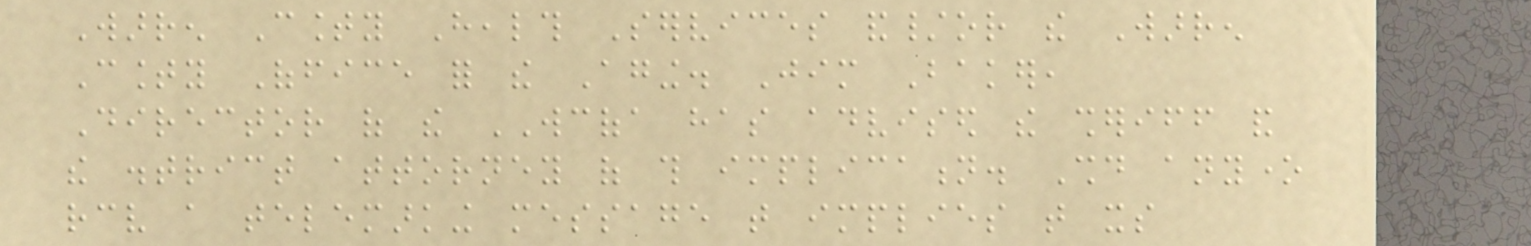Warren County Health Services and/or the Warren
County Office for the Aging. Jim Baker,
Director of the WCOFA has advised the sheriff and
the district attorney of this implication. Should anyone
receive a telemarking message that implies that its
